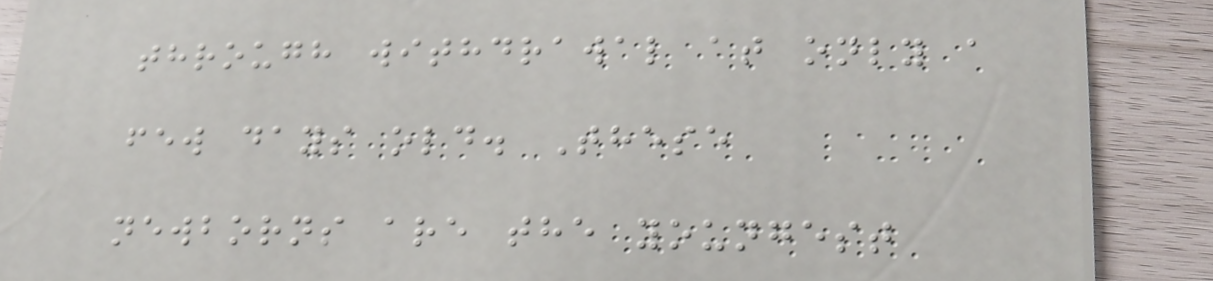through withdrawal at only a
few days old. These
newborns are the youngest
